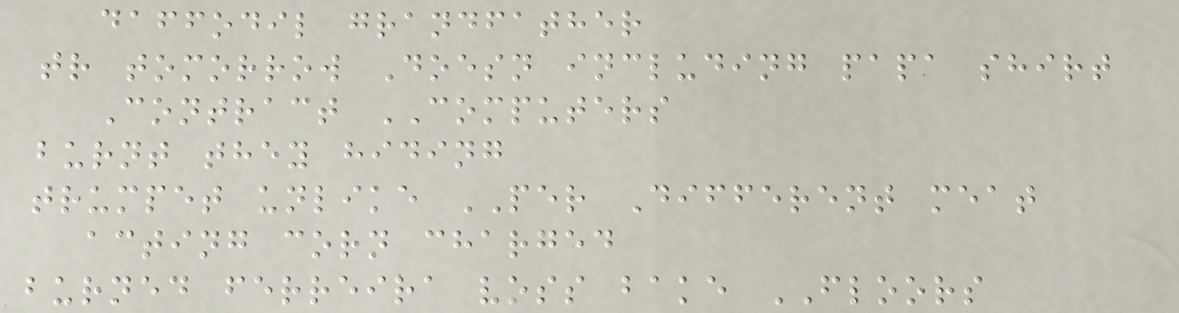daffodil grandfather
tr tomorrow Doesn including papa shirt
Contract COMPUTERS
burnt they hiding
trumpet unlike PER Different meat
acting corn charged
burned ferreira voss bake FLOORS
